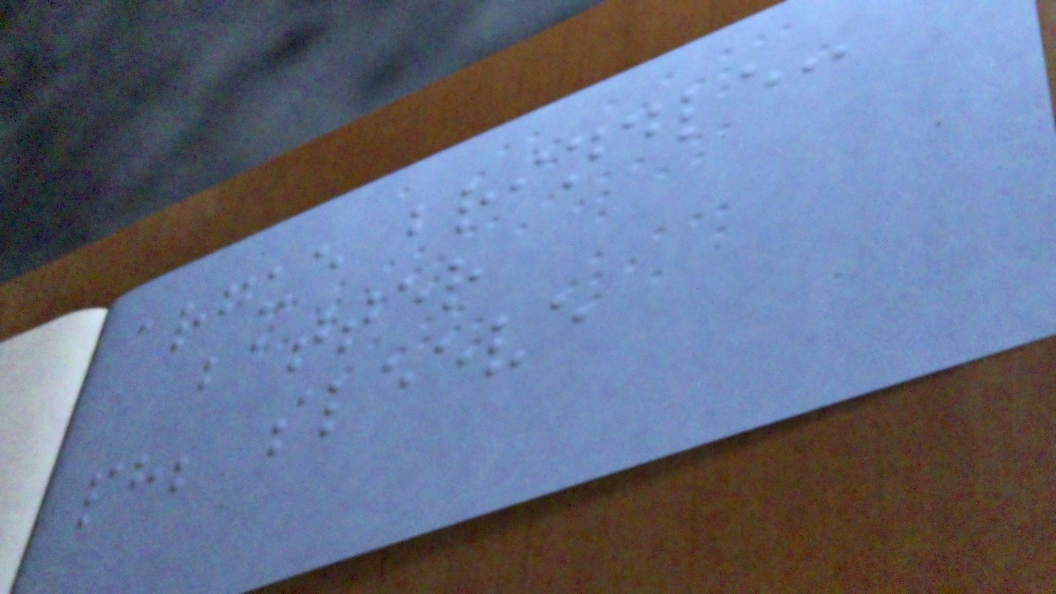argue brindle:
batter
ph; sleeve
